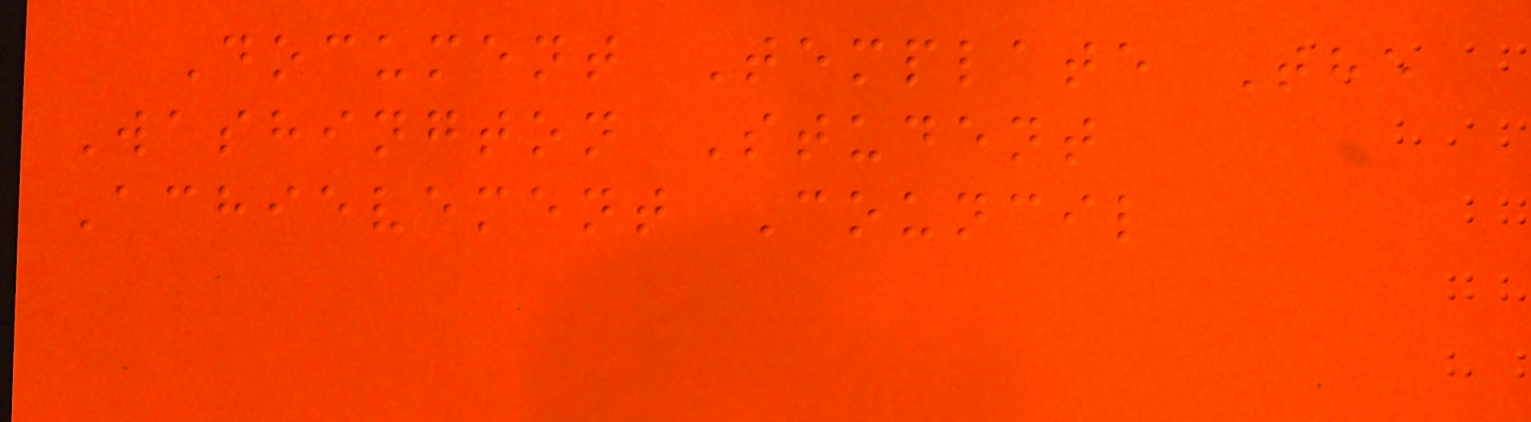Document Template The
Washington Student
Achievement Council
